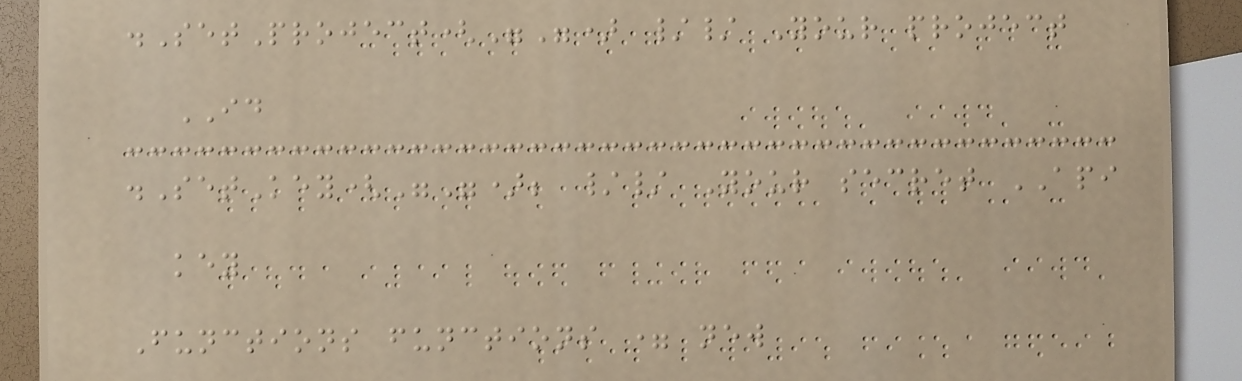.SetProject("") // Your project
ID
.SetKey(""); // Your secret API
key
Functions functions = new
